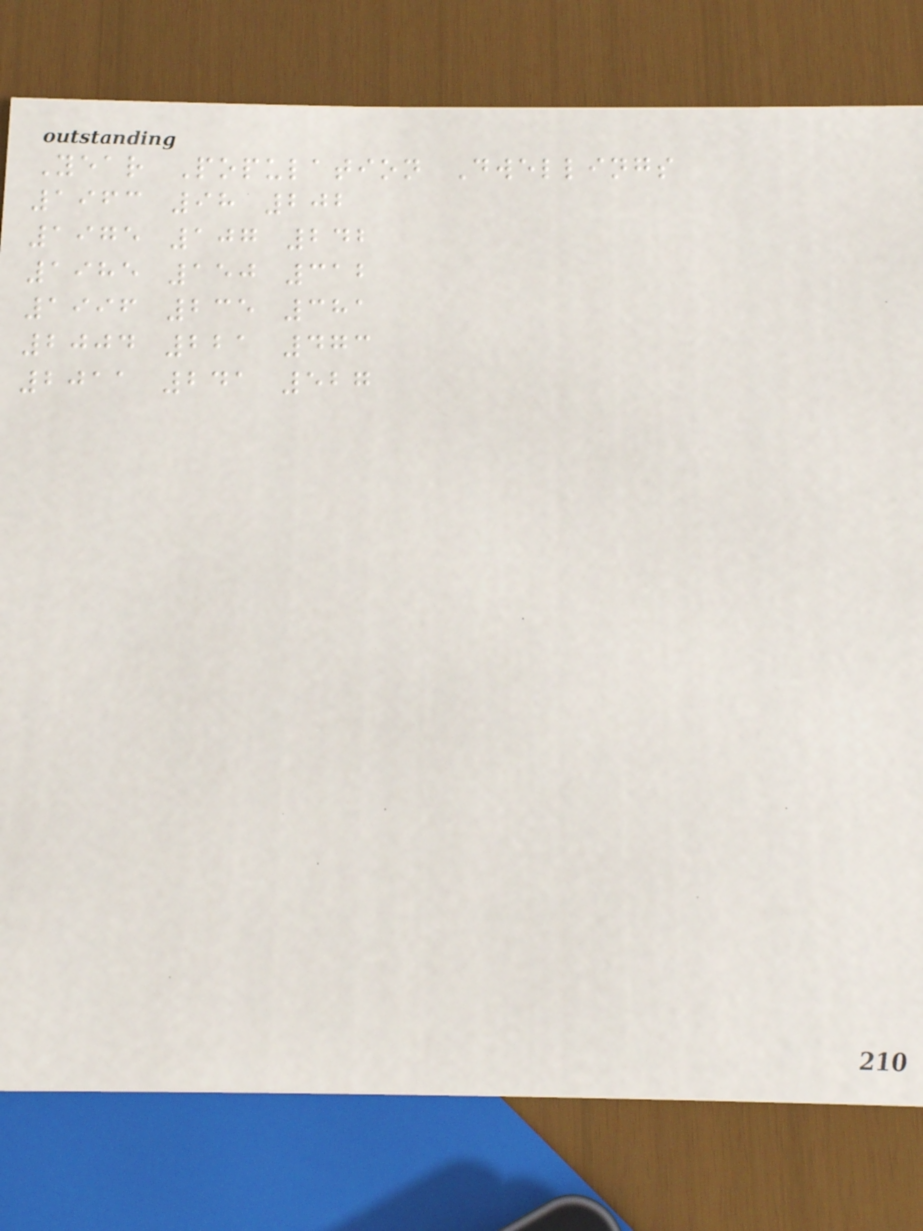Year Population Dwellings
1963 98 202
1975 107 242
1985 150 312
1996 235 381
2004 221 473
2011 241 527
